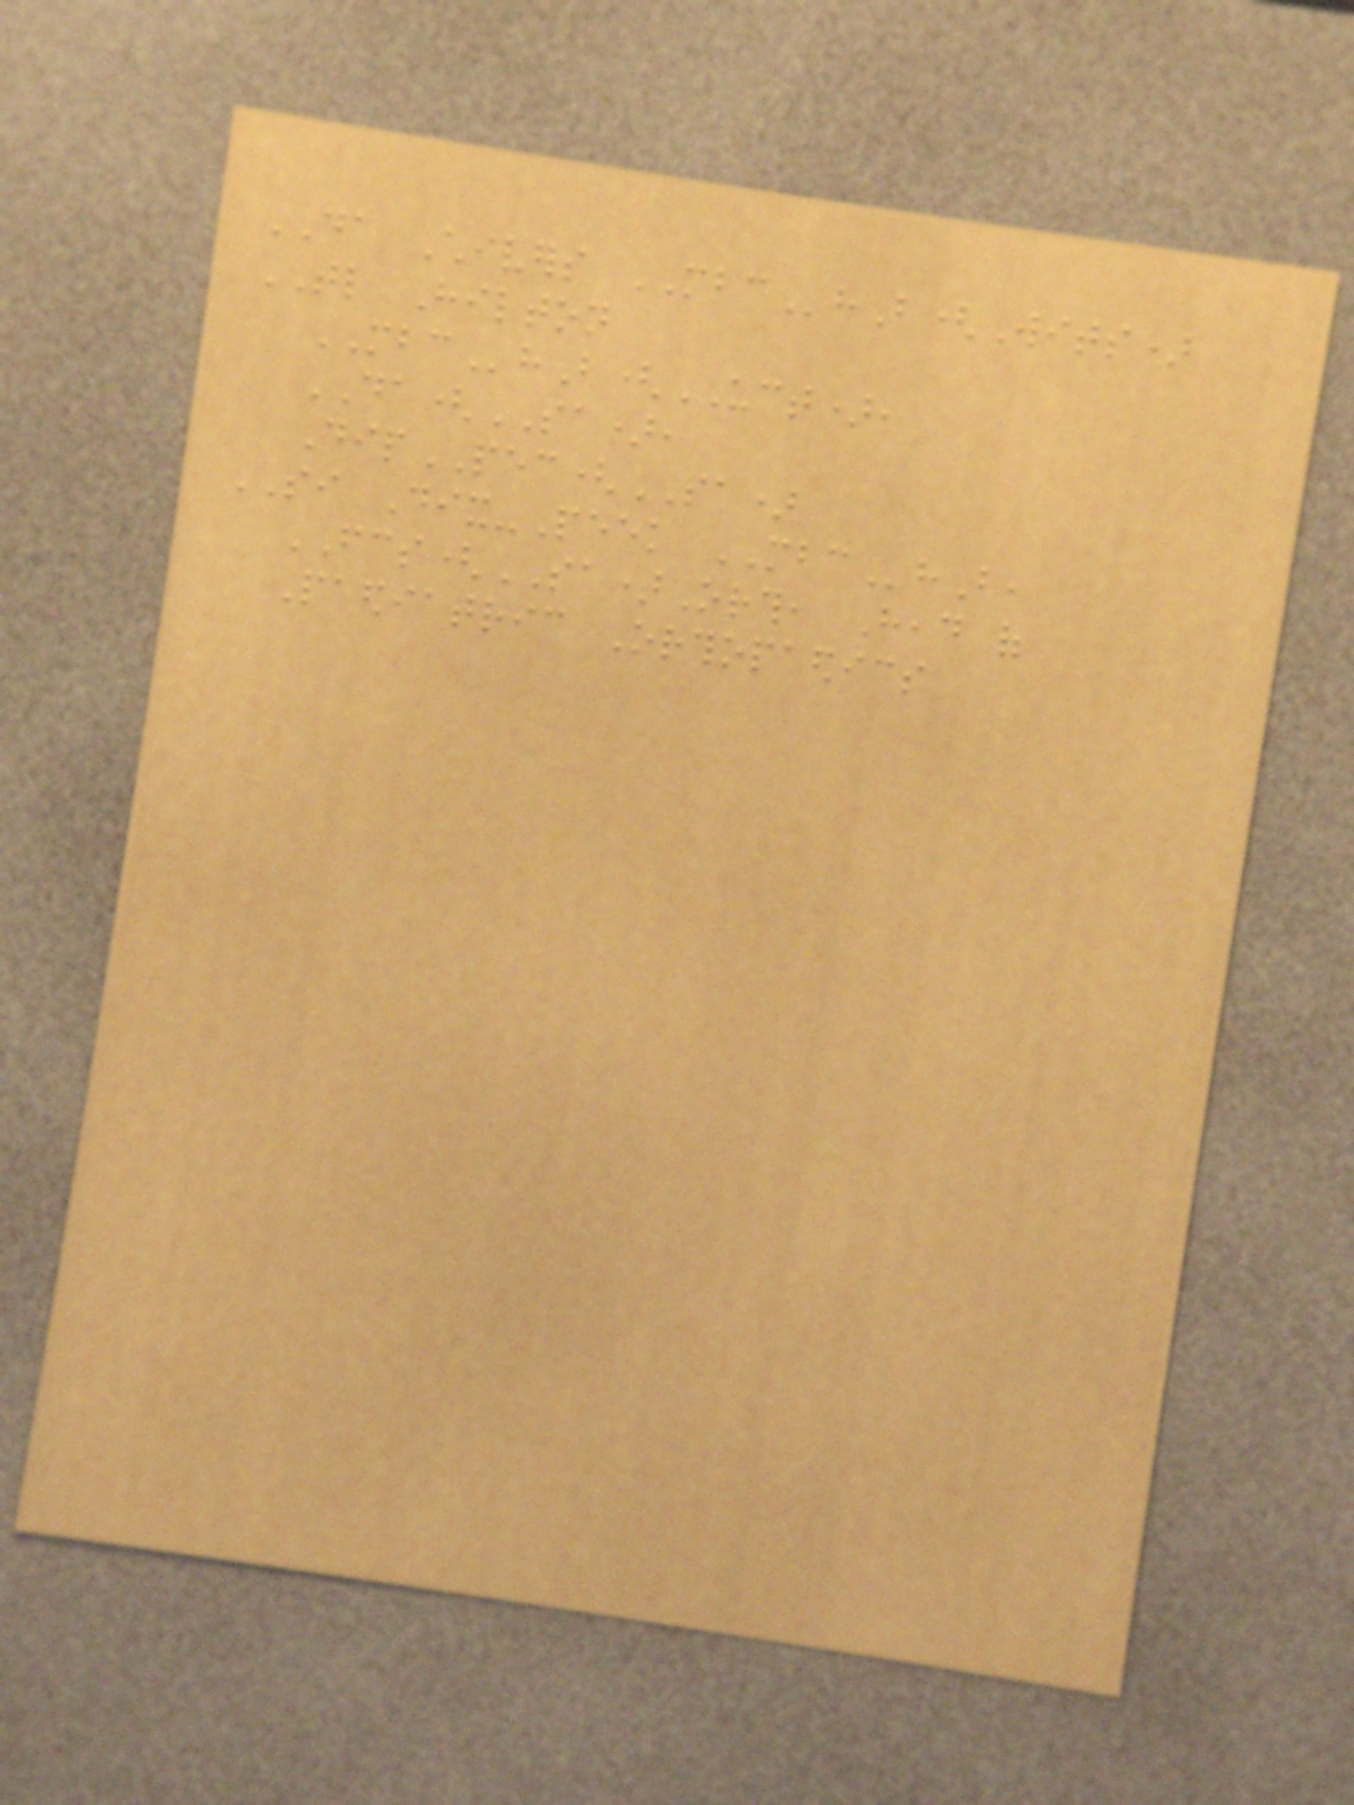DA Chivers MBChB(Wits)
TL Hilton
MBChB(UCT),
DA(SA),
DipPEC(SA)
SI Dix-Peek MBChB,
FCS(SA)Orth, Head of
Paediatric Orthopaedics
